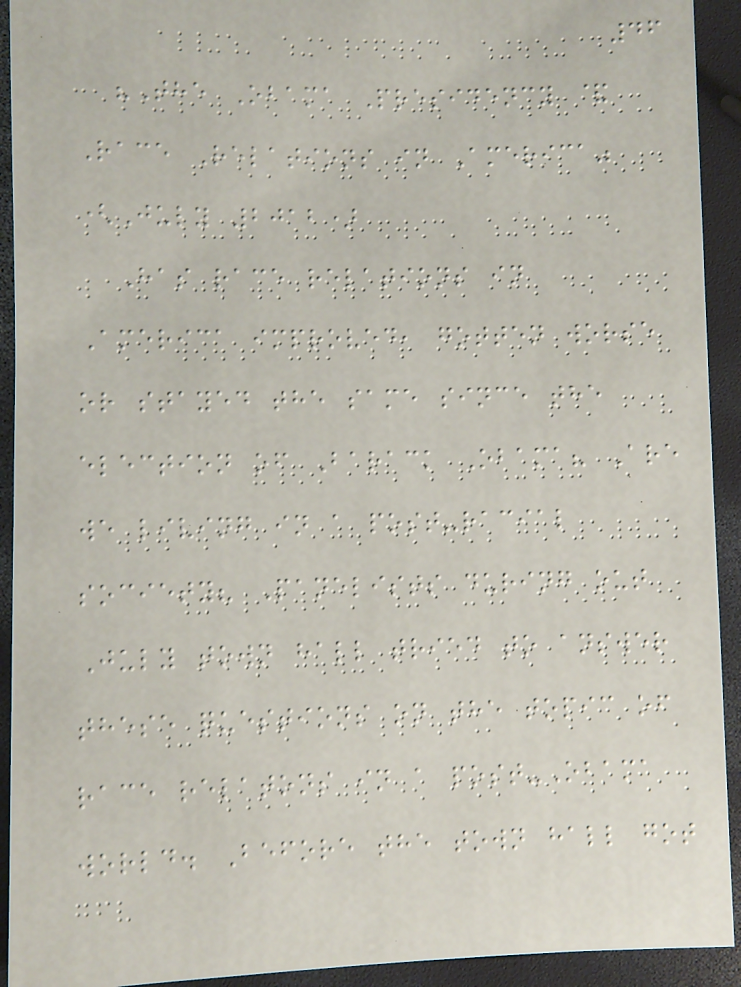46
"The Obama Presidency &
Race Relations in America"
(July 2012)
Has race relations in
America improved, gotten worse
or stayed the same since the
election of Barack Obama? Are
we living in a post-racial
society? Panelists during out
July town hall tried to answer
these questions on the topic of
race relatons in a post-Obama
world. Before the town hall got
